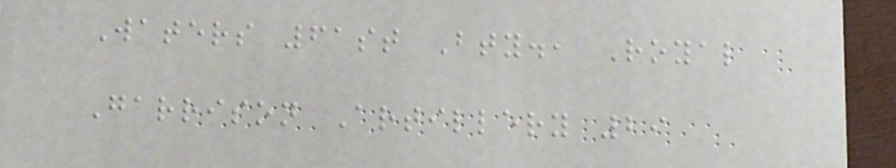Waters 61st Bty., Royal
Garrison Artillery 29
